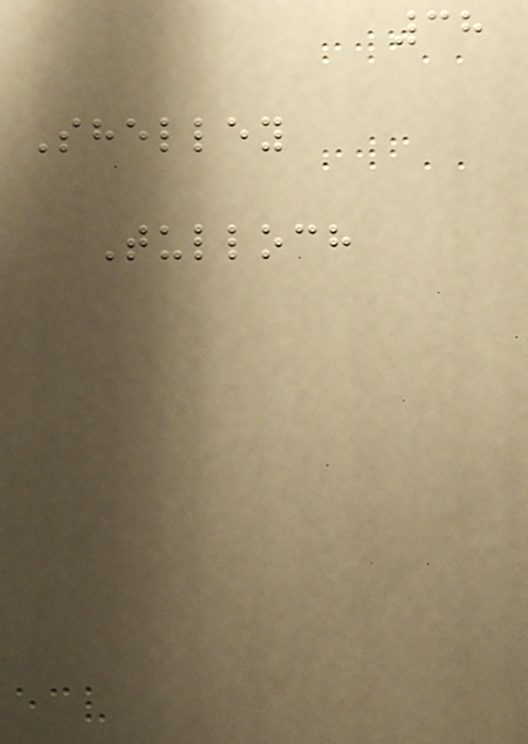38
Shelley
Tulloch
